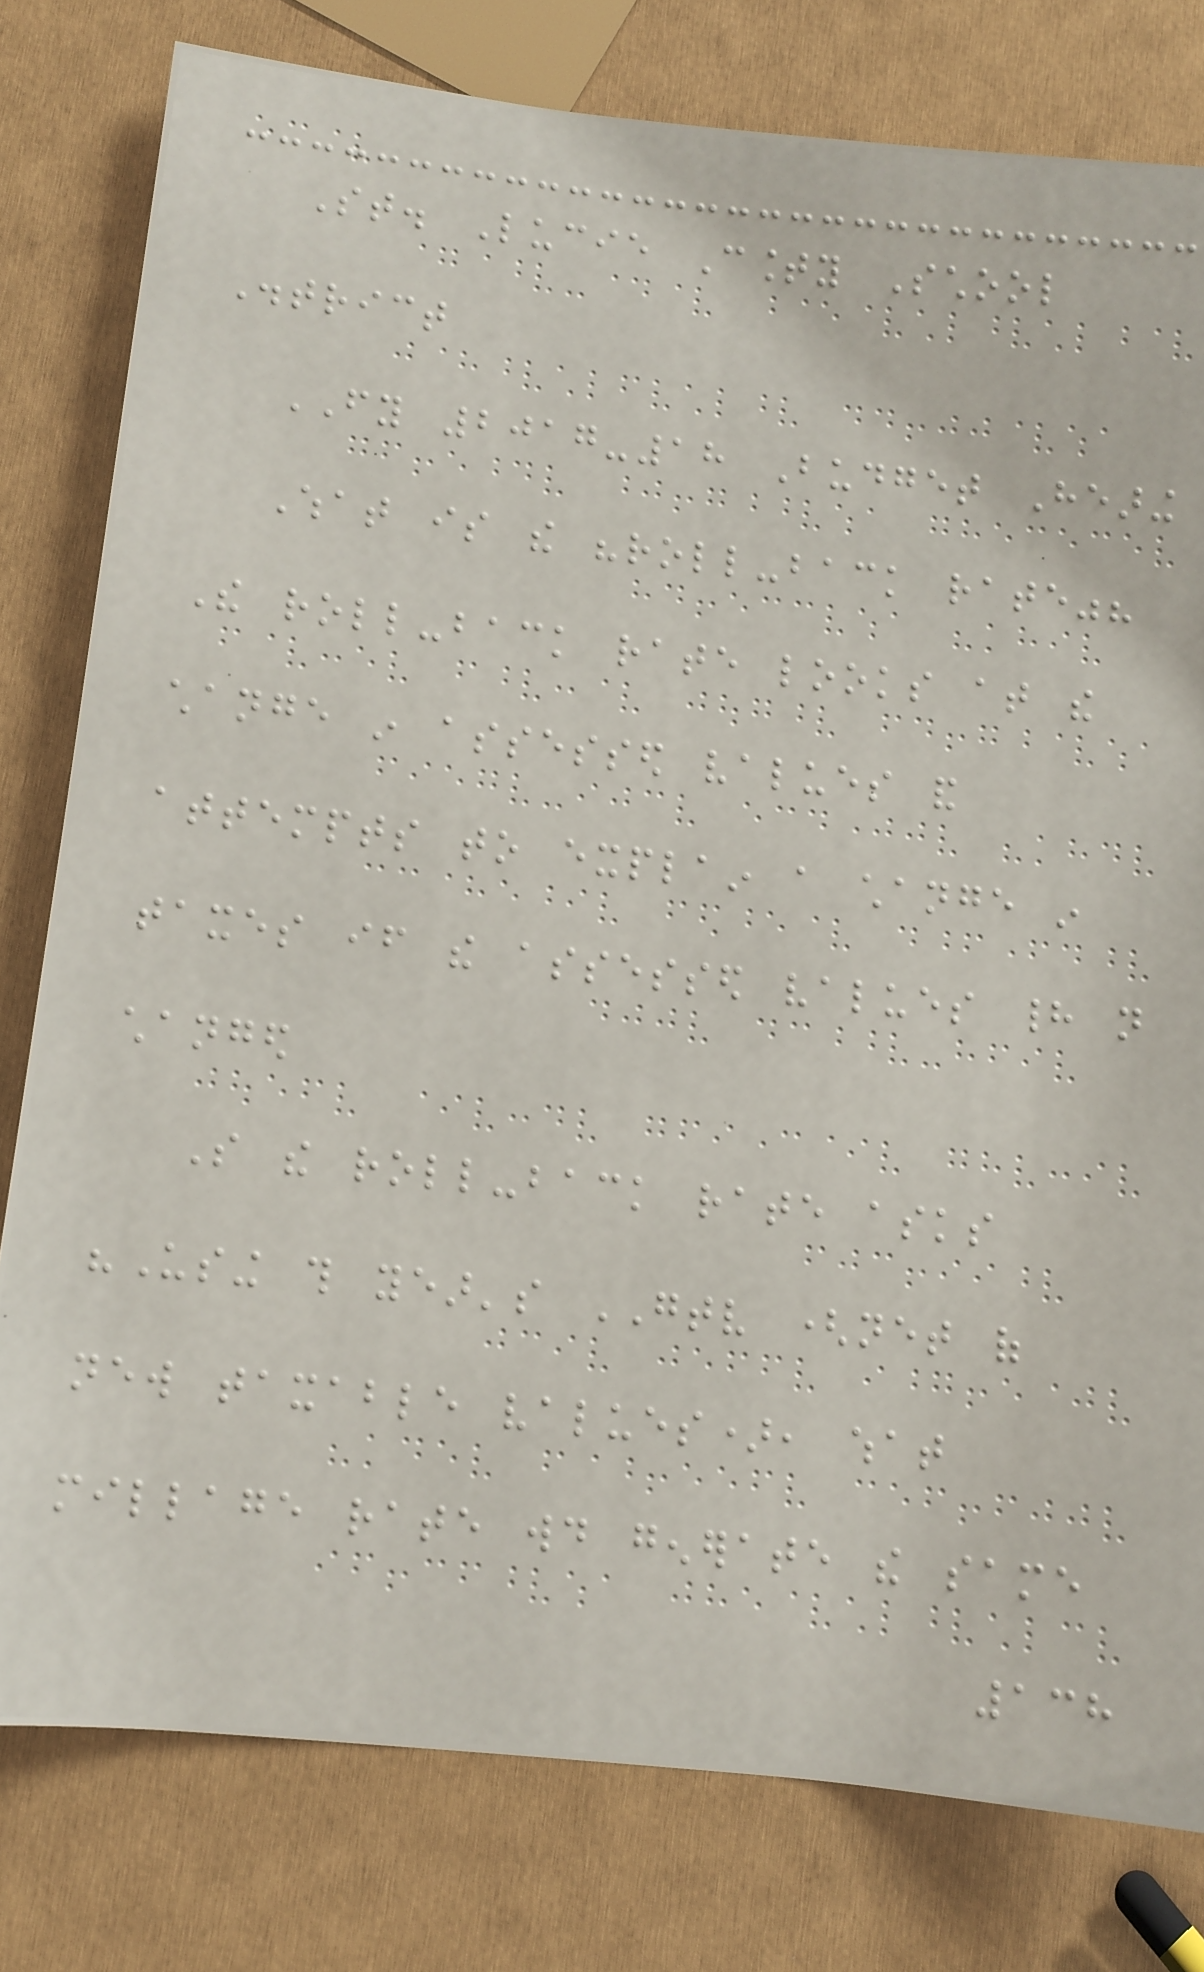St. Lucie County School
District
FY 2017-18 Budget Hearing
What is the "roll-back rate"?
The roll-back rate looks at the
change in assessed values and
attempts to explain a change in
taxes if the assessed values had not
changed
So the roll-back rate asks
"Using this year's GTV (net of
new taxable values), what
millage rate would generate the same
138
